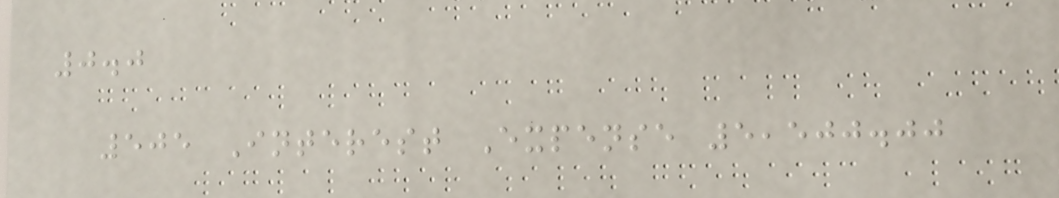0.0
505 Interest Expense 5,500.00
